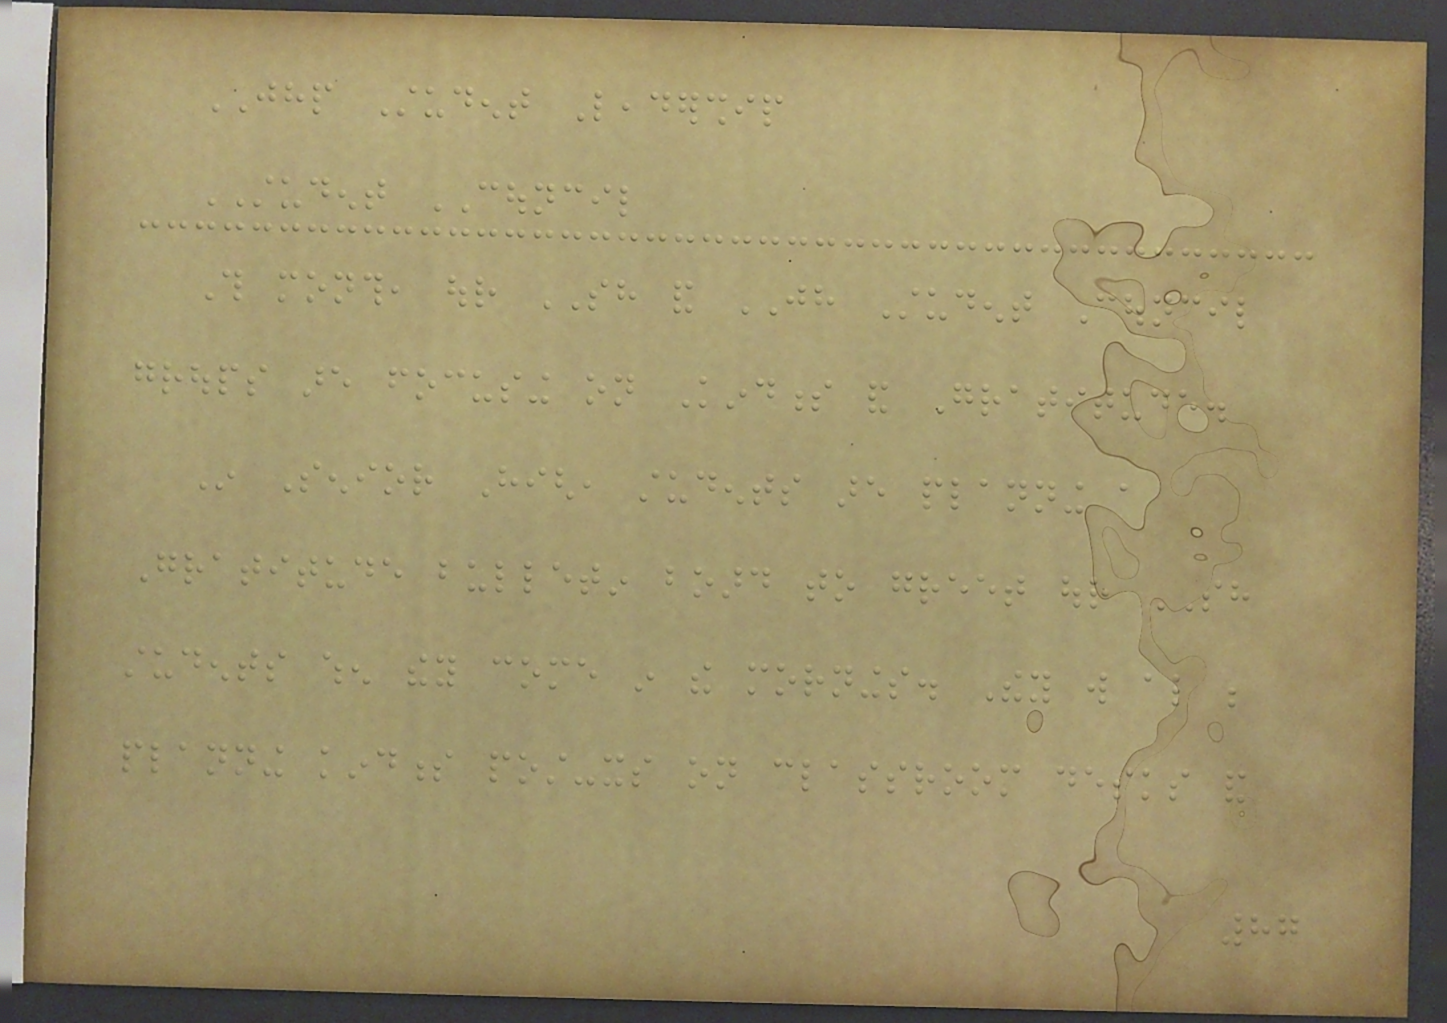JHP Student Leadership
STUDENT COUNCIL
This month, our SH and JH Student Council
groups are focusing on Kindness and Gratitude.
In Senior High, students are planning a
Gratitude bulletin board to greet our SH
students when they come in the mornings. They will also be
planning kindness post-its on classroom desks and
87
